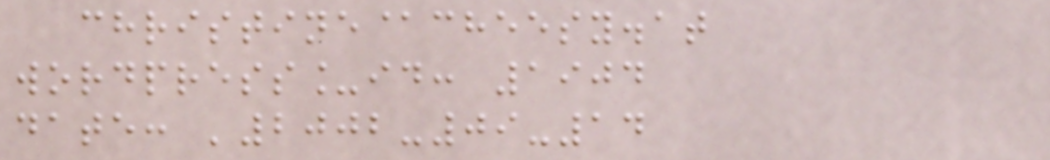christine@cheesy.at
wordpress_id: 1904
date: '2002-09-14
